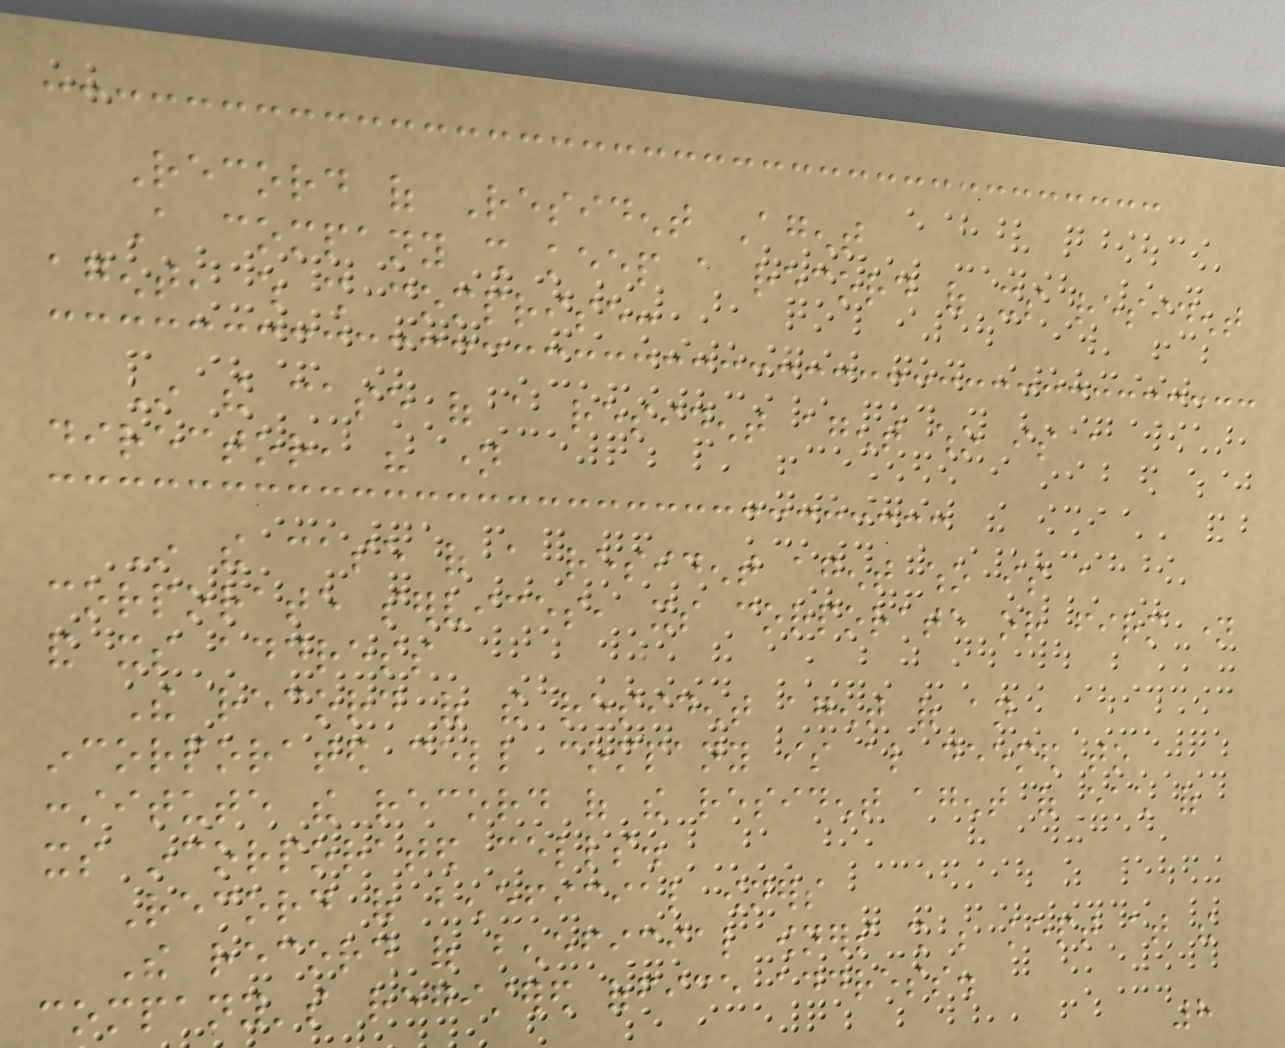Record of Resident Agent
A company shall keep a record of its resident
agent, which shall comprise:
In the case of a resident agent who is a
director, his name
In the case of a resident agent who is a
corporate services, its corporate or firm name
and its address
The record of the resident agent of an
incorporated cell company is also deemed to
constitute the record of the resident agent of each of
its incorporated cells.
Record of beneficial owners
The record of beneficial owners shall be kept at the
company's registered office address.
8
